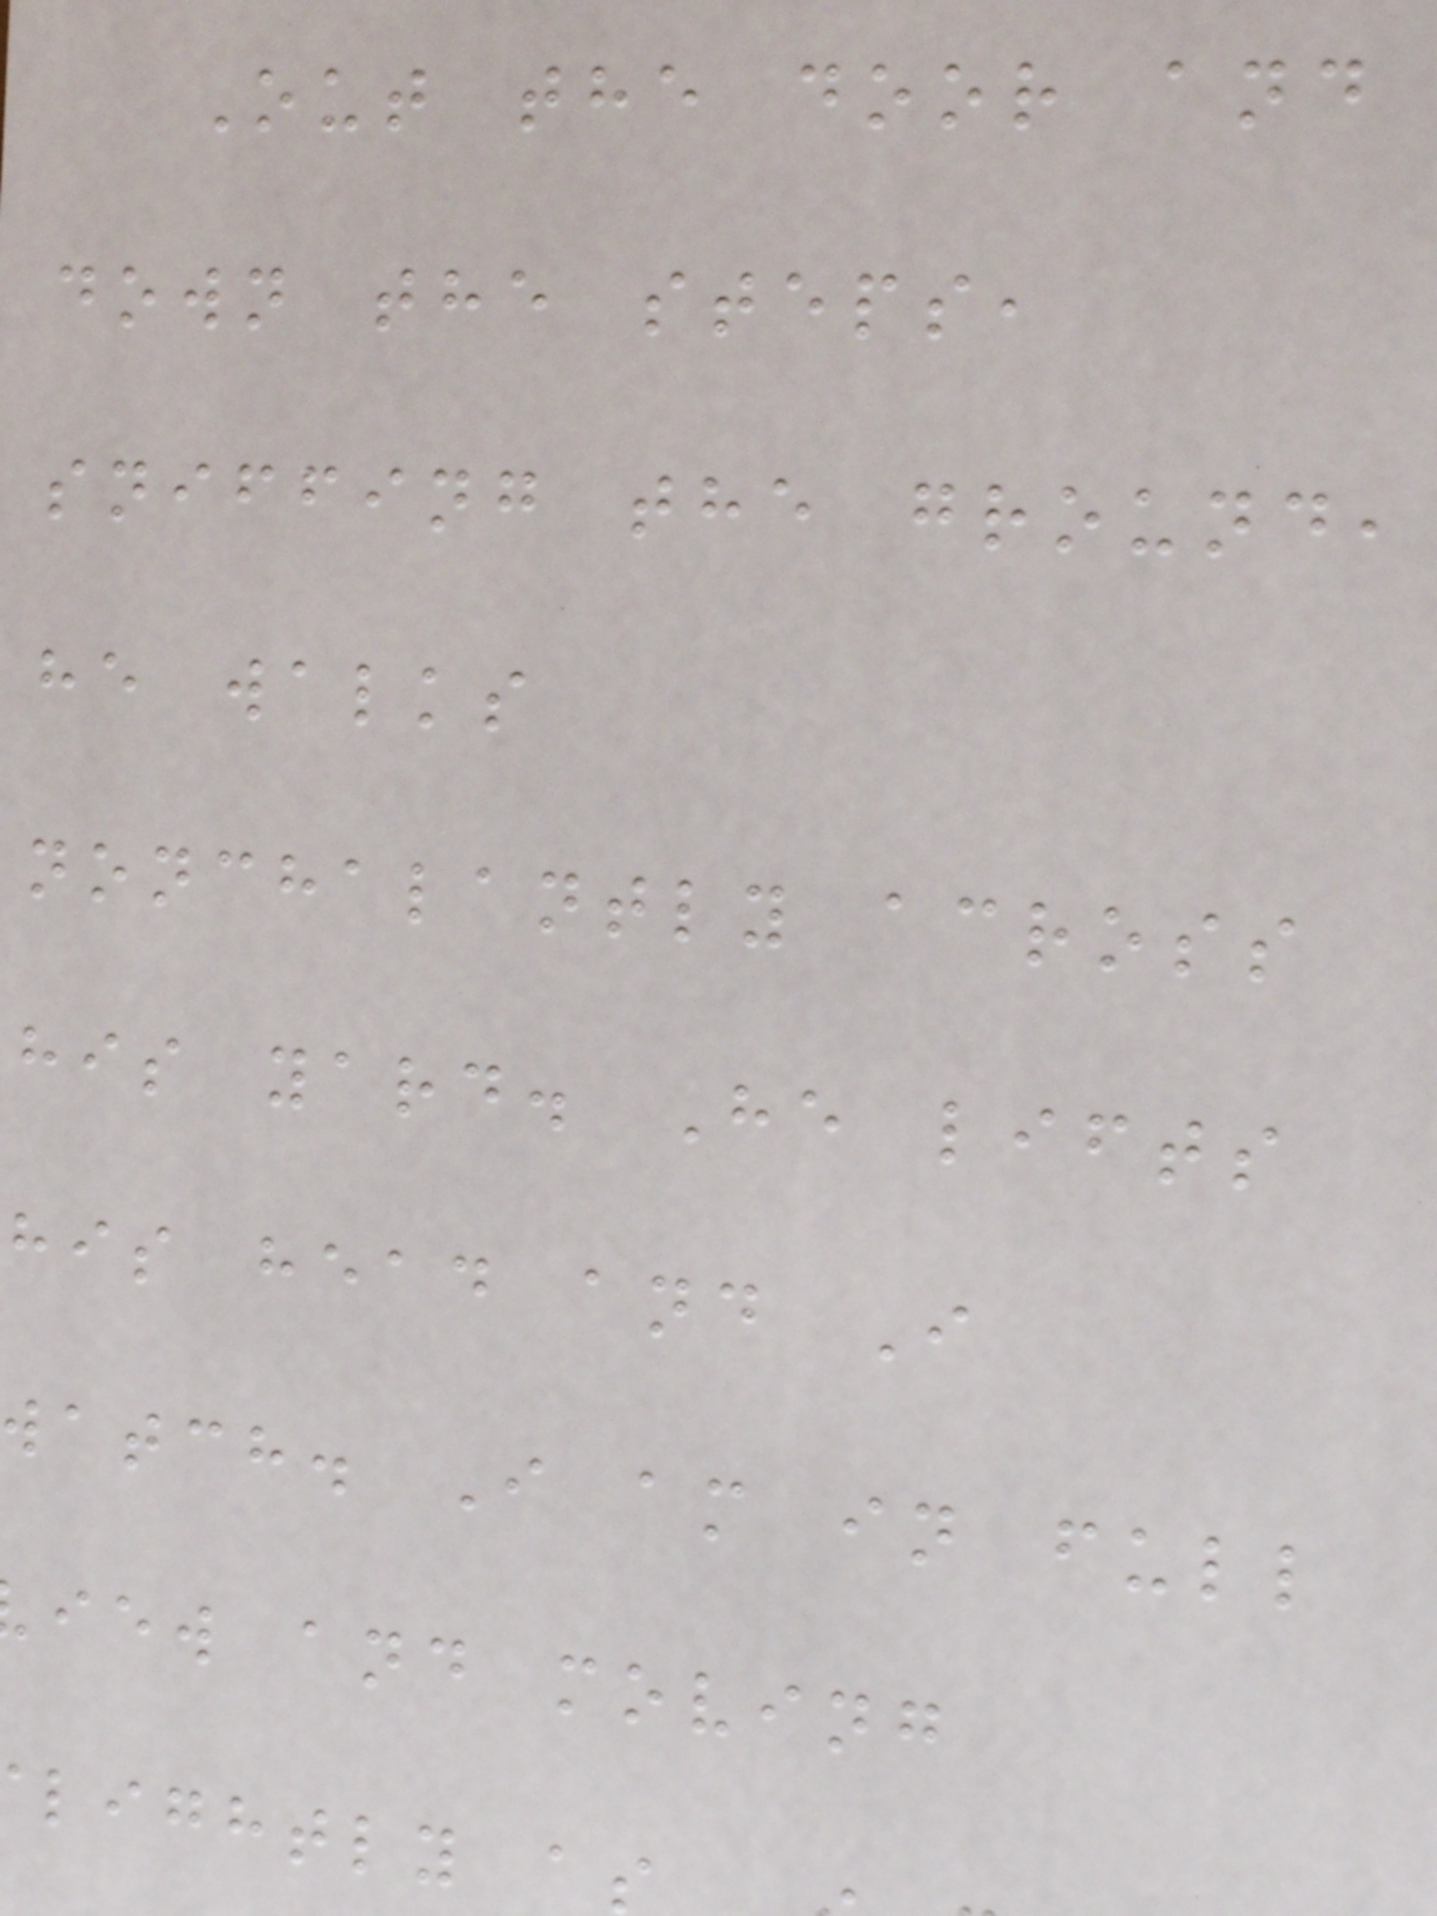Out the door and
down the steps,
sniffing the ground,
he walks
nonchalantly across
his yard. He lifts
his head and I
watch. I am in full
iew and moving
lightly a
